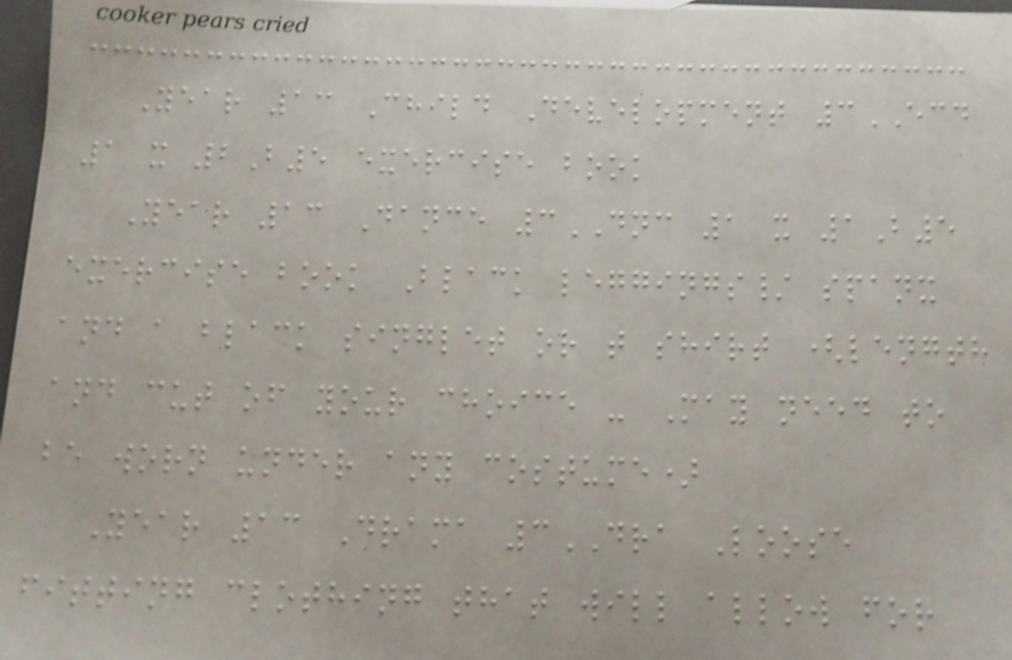Year 13 Child Development 3ECD
1 x 2B5 exercise book
Year 13 Dance 3DNC 1 x 1B5
exercise book Black leggings/ spanx
and a black singlet or t shirt (length
and cut of your choice - May need to
be worn under any costume)
Year 13 Drama 3DRA Loose
fitting clothing that will allow for
